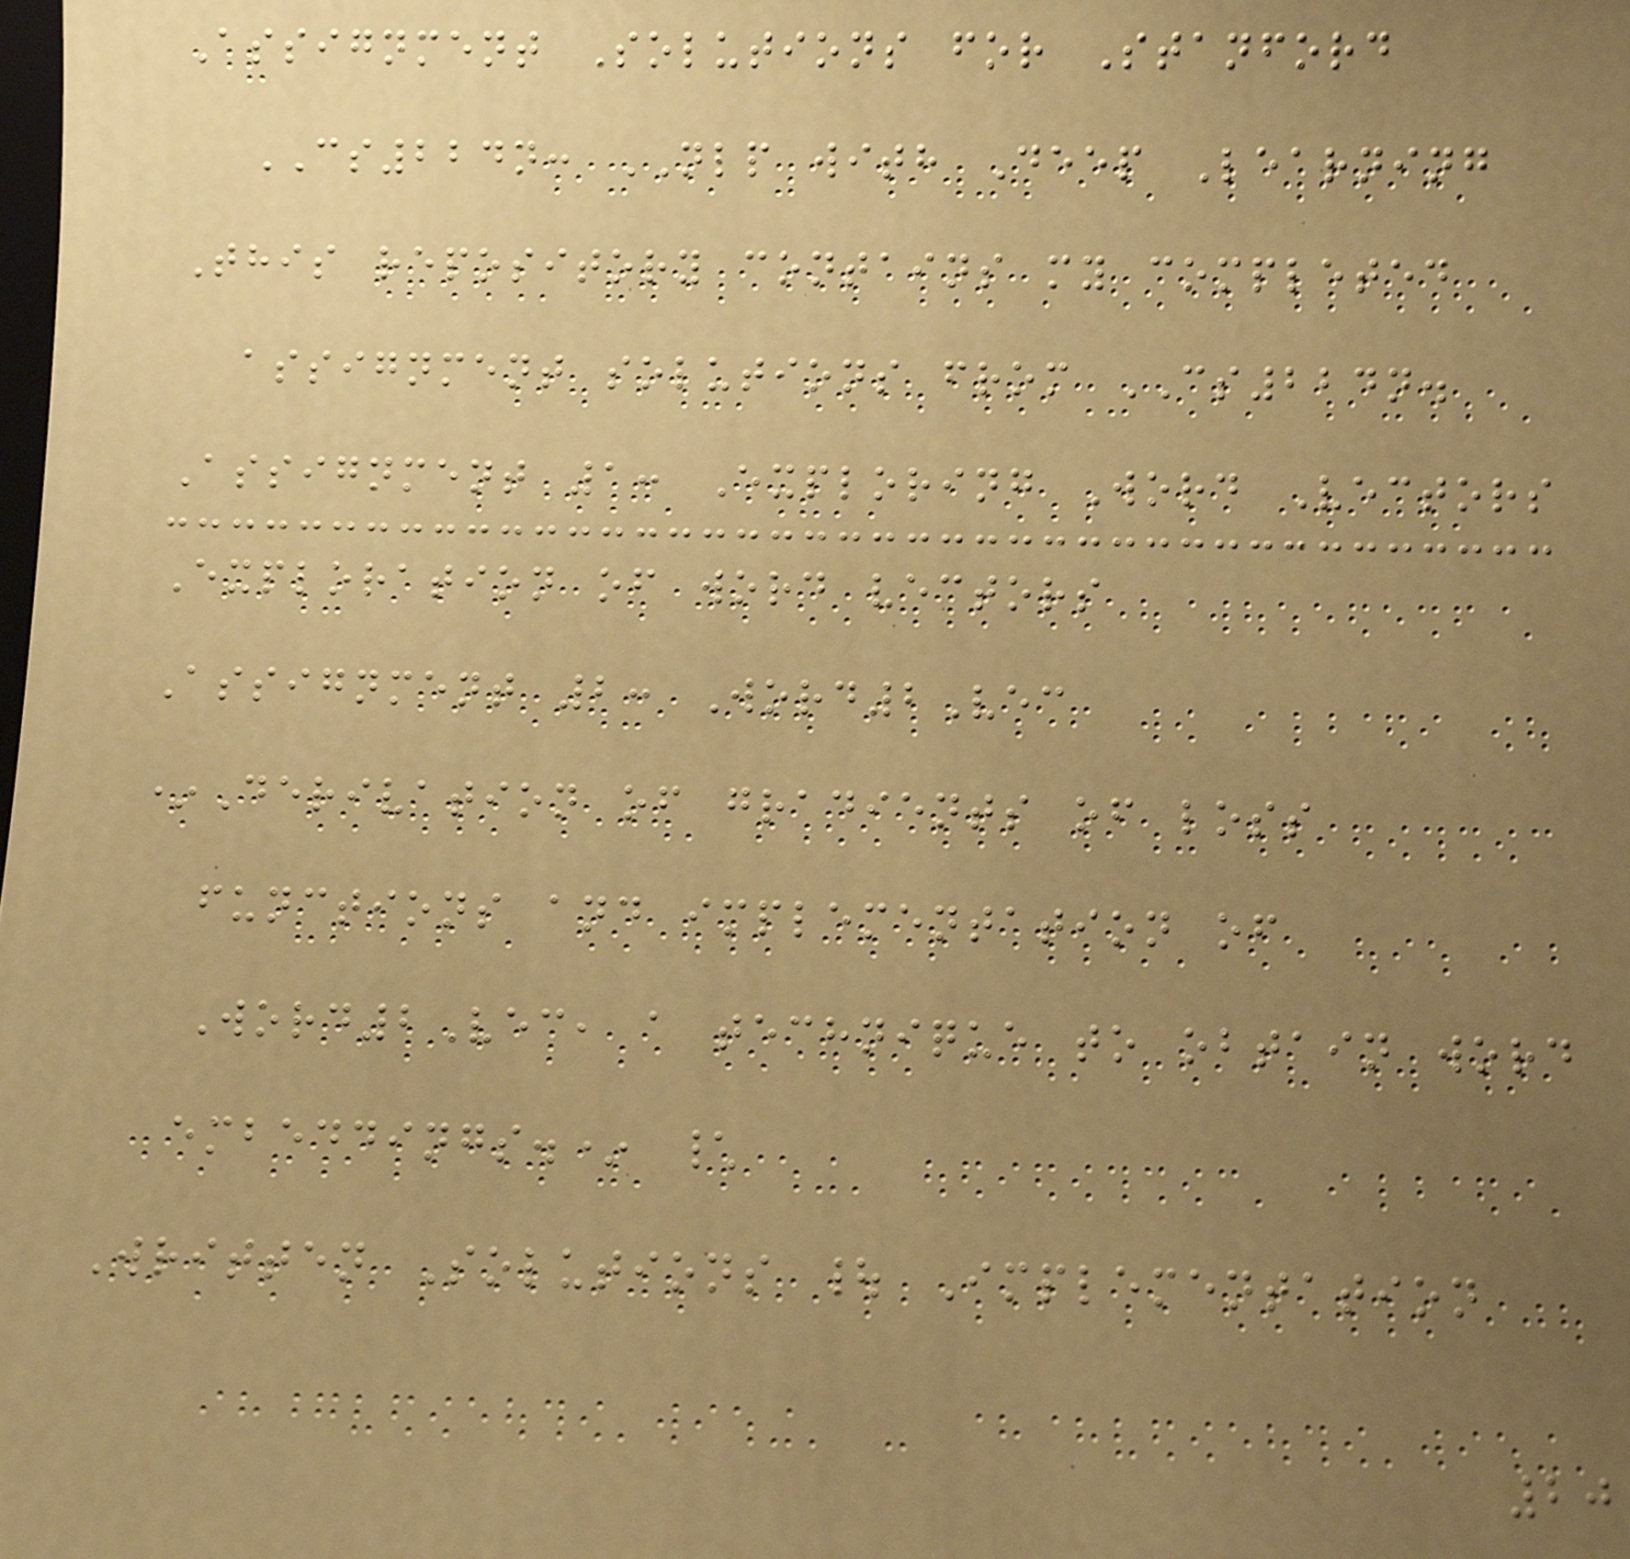Assignment Solutions for Stanford
CS224n: NLP with Deep Learning
This repository contains my completed
assignment solutions from CS224n.
Assignment 1: Exploring Word Vectors
Exploration of word vectors
Assignment 2: Word2Vec
*Derivation of gradients of loss
functions and implementation of
Word2Vec, a technique to obtain word
embeddings.* \
Written Solutions | Implementation
20
